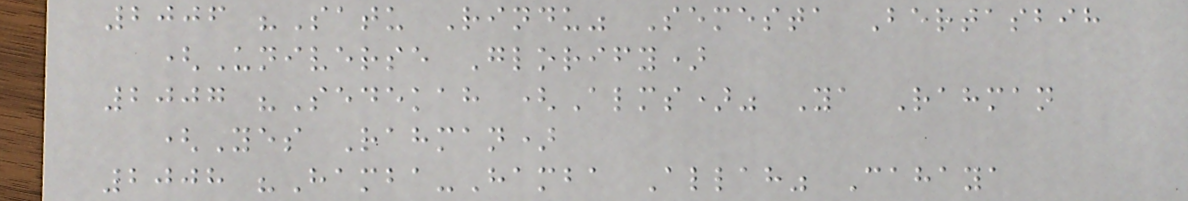2006 "Satu Rindu" Semesta Bertasbih
(Universe Glorify)
2007 "Sedekah (Alms)" Ya Rahman
(Yes Rahman)
2008 "Hamba-Hamba Allah" Cahaya
